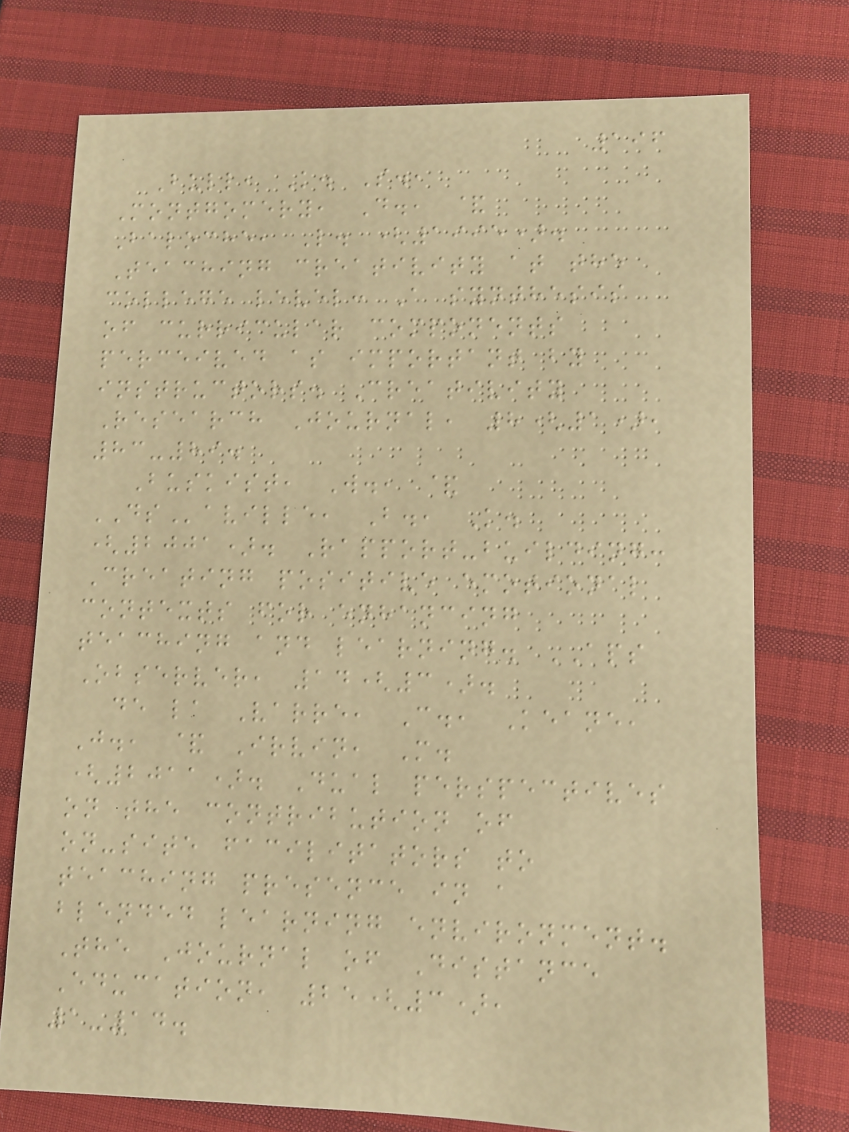196
Bull, K. S.,
Montgomery, D., &
Baloche, L. (1995).
Teaching creativity at the
college level: A synthesis
of curricular components
perceived as important by
instructors. Creativity
Research Journal, 8(1),
83-89.
Buskist, W., &
DSaville, B., K.
(2001). Rapport-building:
Creating positive emotional
contexts for enhancing
teaching and learning. APS
Observer, 14(3).
de la Varre, C., Keane,
J., & Irvin, M.
(2011). Dual perspectives
on the contribution of
on-site facilitators to
teaching presence in a
blended learning environment.
The Journal of Distance
Education, 25(3),
1-14.
